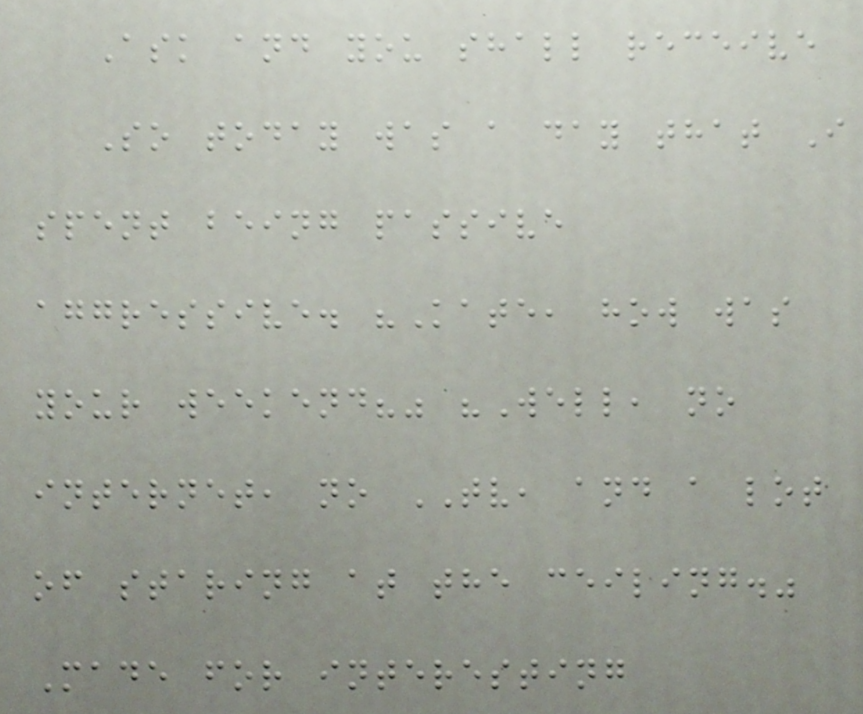Ask and you shall receive
So today was a day that I
spent being passive
aggressive. "Kate, how was
your weekend?" "Well, no
internet, no TV, and a lot
of staring at the ceiling."
Made for interesting
